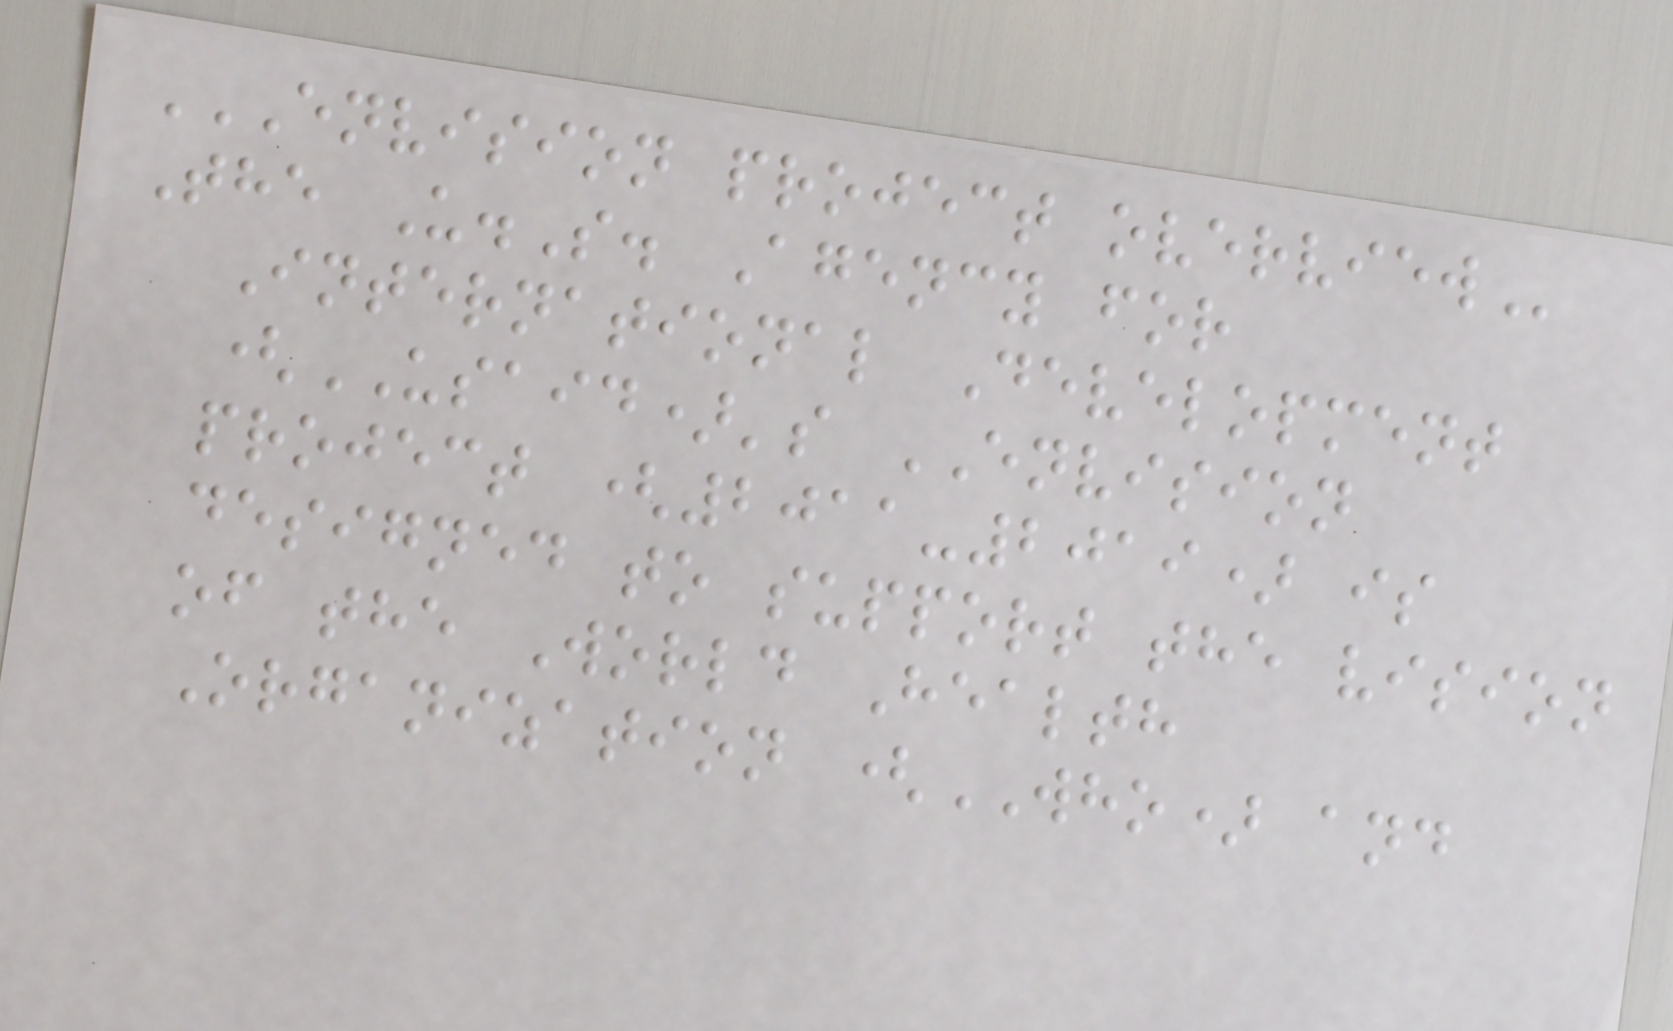ENVISION PROJECT OVERVIEW
The U.S. Agency for
International Development
(USAID)'s ENVISION
project (2011-2019) is
designed to support the vision
of the World Health
Organization (WHO) and
